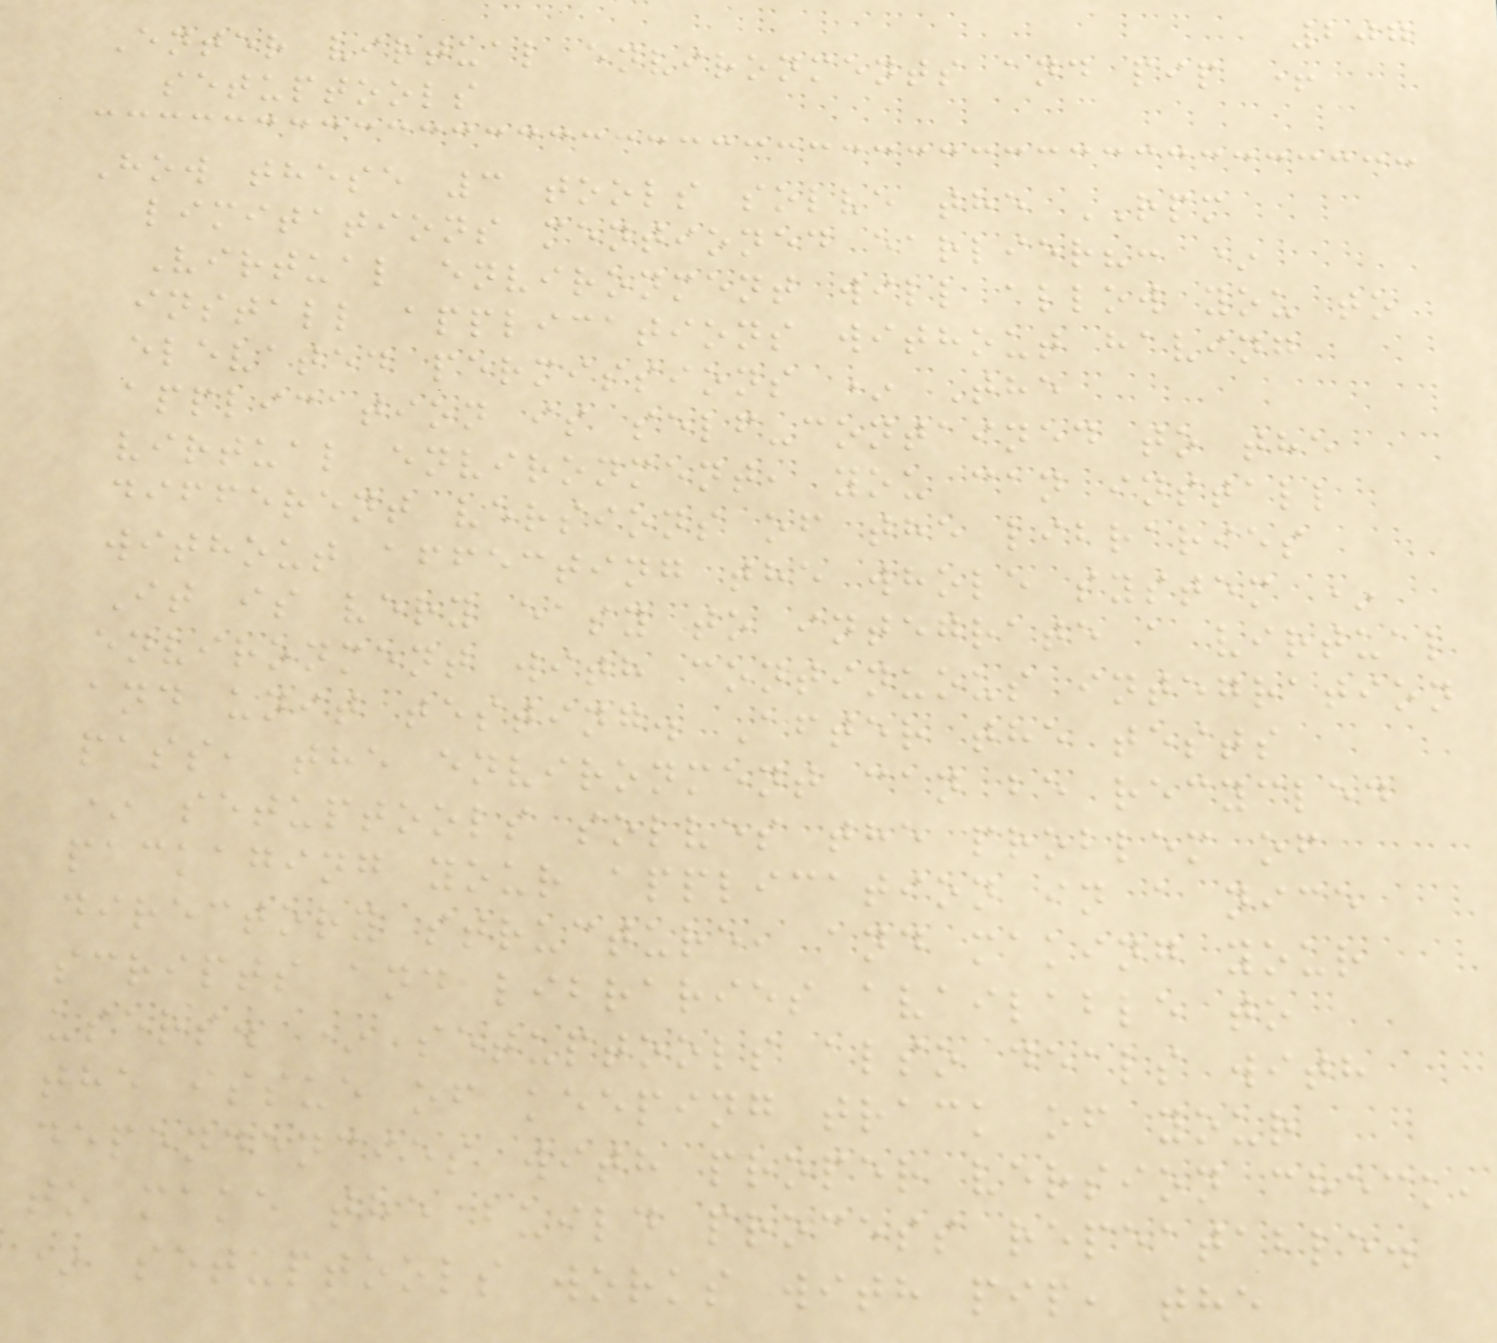207
Enter virtual environments and pip +
setuptools
How these 3 tools solve the RPM
limitations mentioned earlier?: *
Virtual environment will allow you to
install applications without having
elevated permissions * The
application is self-contained to the
virtual environment, you can install
different versions of the libraries
without affecting the whole system *
It is very easy to integrate a virtual
environment with continuous integration
and unit testing. After the tests
pass, the environment can be recycled
* setuptools solves the problem of
packaging your application in a nice
directory structure, and making your
scripts and libraries available to
users. * setuptools also deals with
the issue of keeping track of your
dependencies with proper version check,
to make the build process repeatable.
* setuptools works with pip, the
